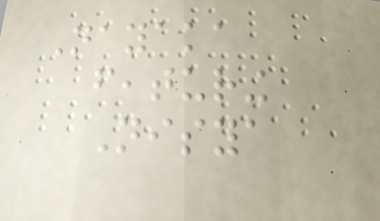Nayaka
featuring
Nisya
